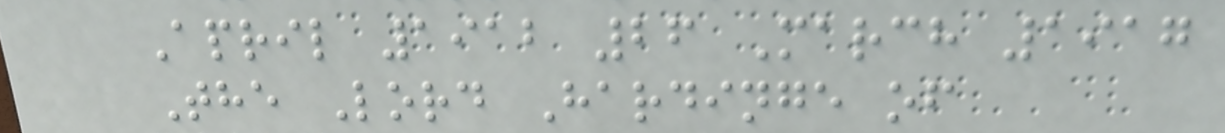April 1912 26 March 1917
The Lord Hardinge of
